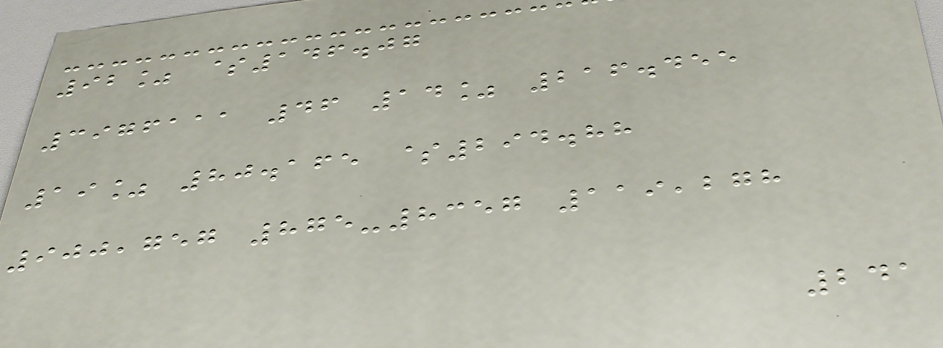92% $146.07
3976111 46 14% 216.455
19% 80.165 $294.88
900,757 875-8357 119,278
241
